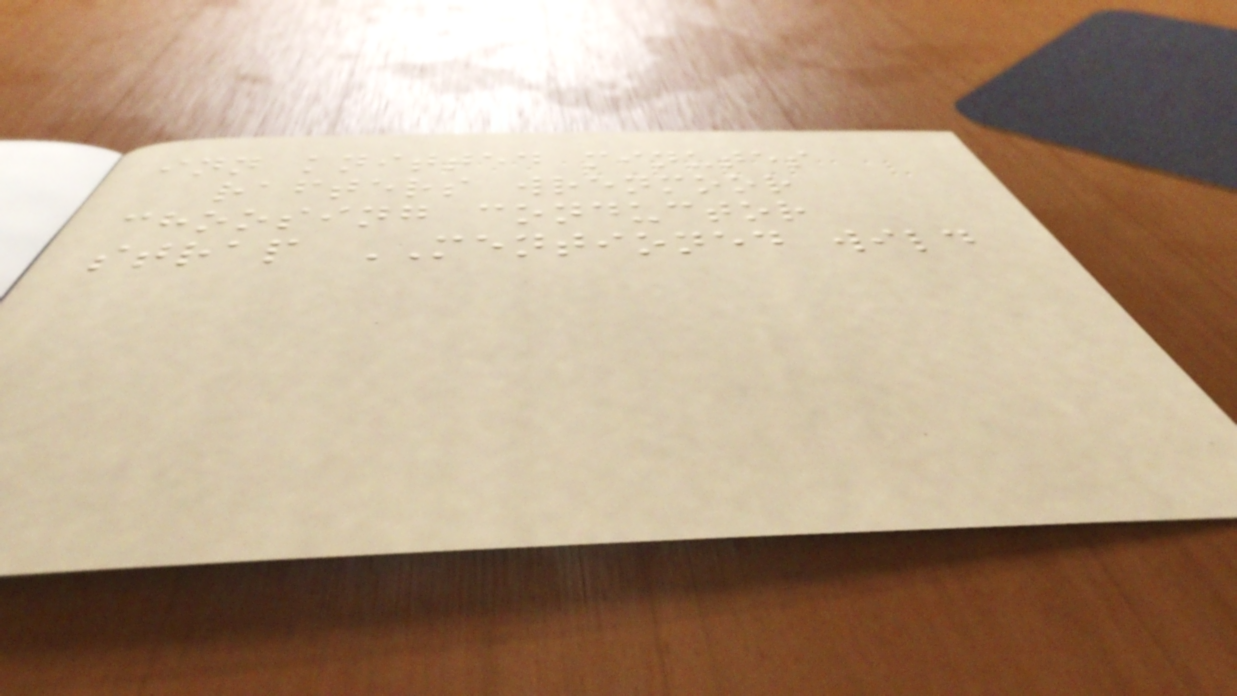inn knitted minutes
rafters wrenmoor
choosing conductor
strap MENTIONED wild
